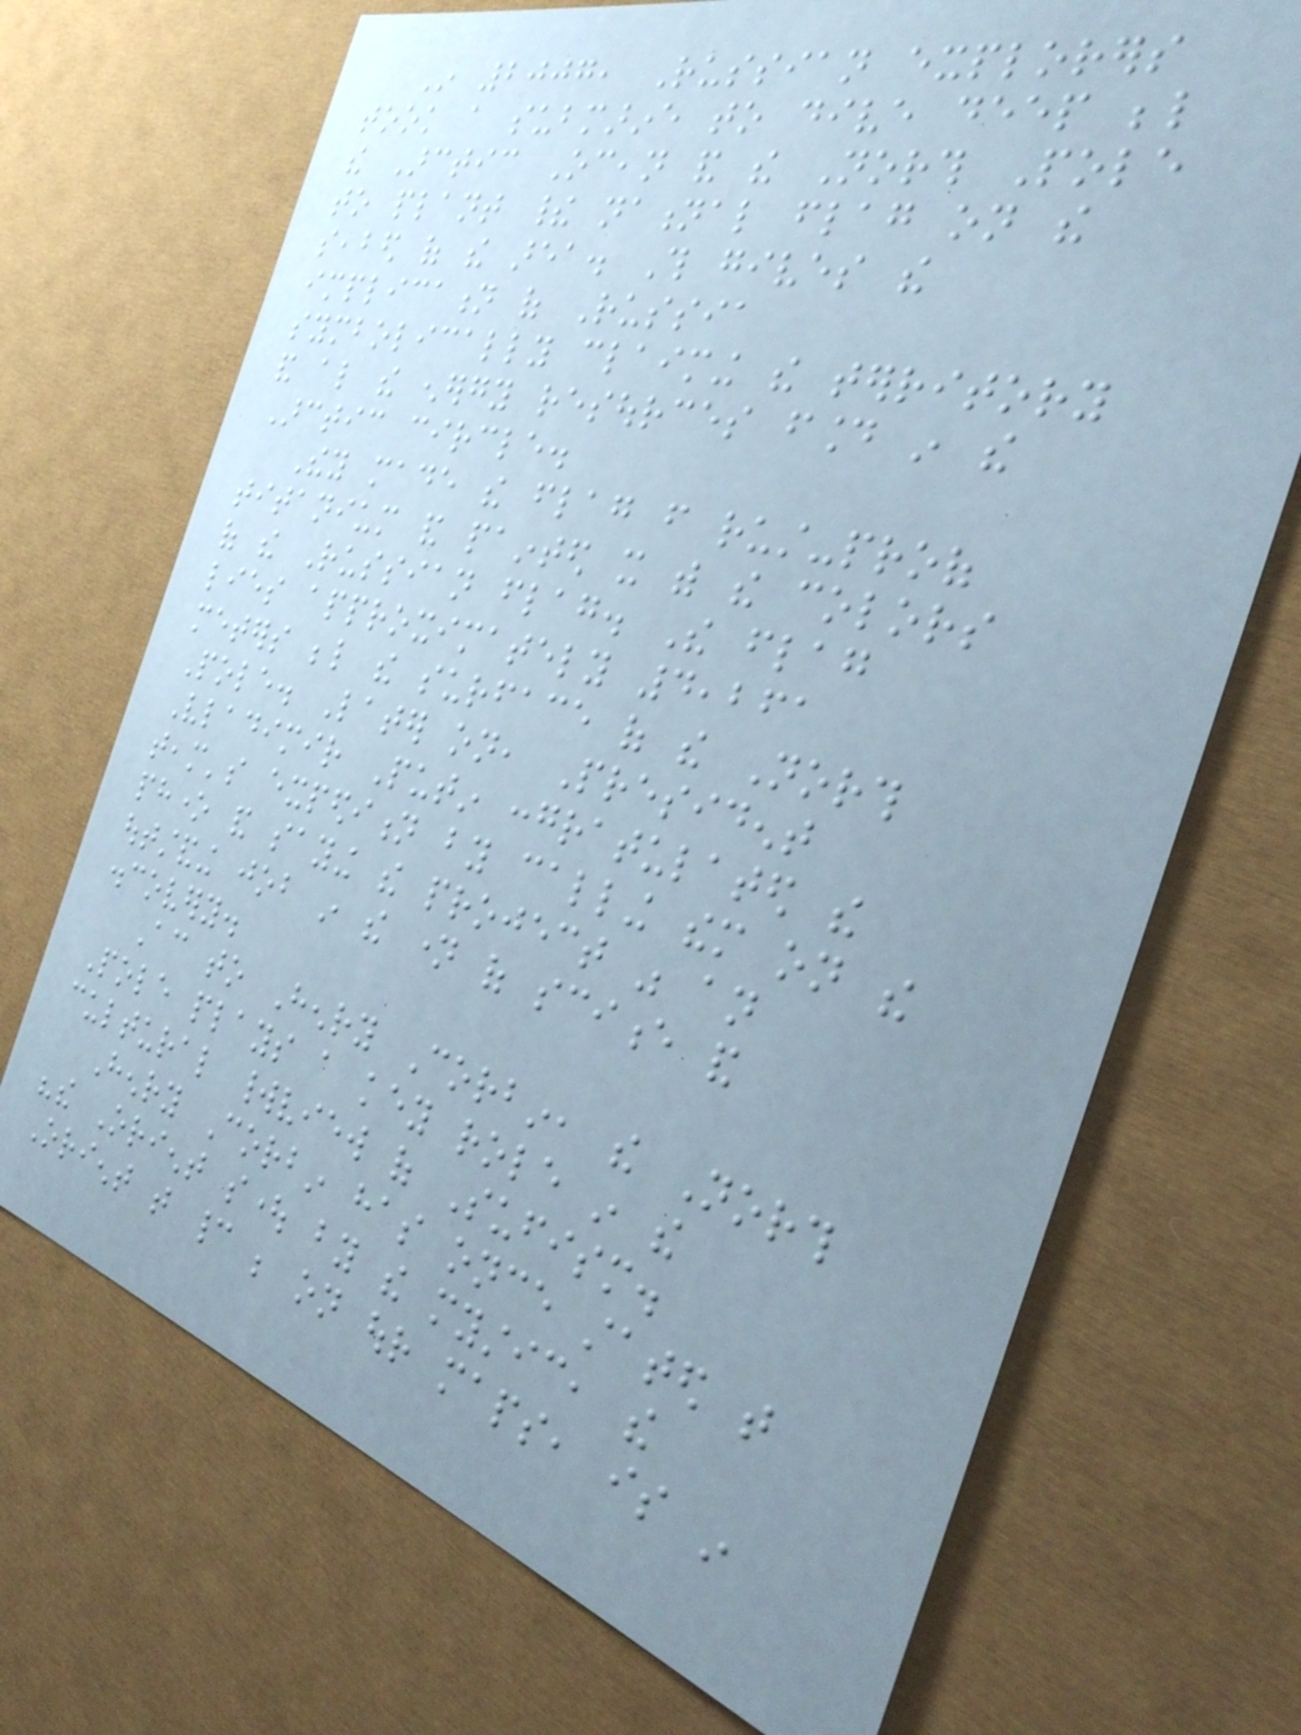In 2007, Russian explorers
took a submarine to dive deep below
the Arctic Ocean and the North Pole
to plant their national flag on the
seabed of the area. This gives the
implication of Russia
symbolically claiming the territory
and also the energy resources found in the
Arctic circle.
They made the flag from rust-proof
titanium and painted it with the colors
of the Russian flag. The flag
lies approximately 4,261
meters below the surface of the North
Pole. Later on, President
Vladimir Putin congratulated the
team's expedition by calling them on the
phone and saying the project was an
outstanding job in the name of science and
discovery.
According to Henry Corbin, the North
Pole plays a key role in the
cultural worldview of Sufism.
Henry Corbin has once stated that
"the Orient sought by the mystic, the
Orient that cannot be on our maps, is in
